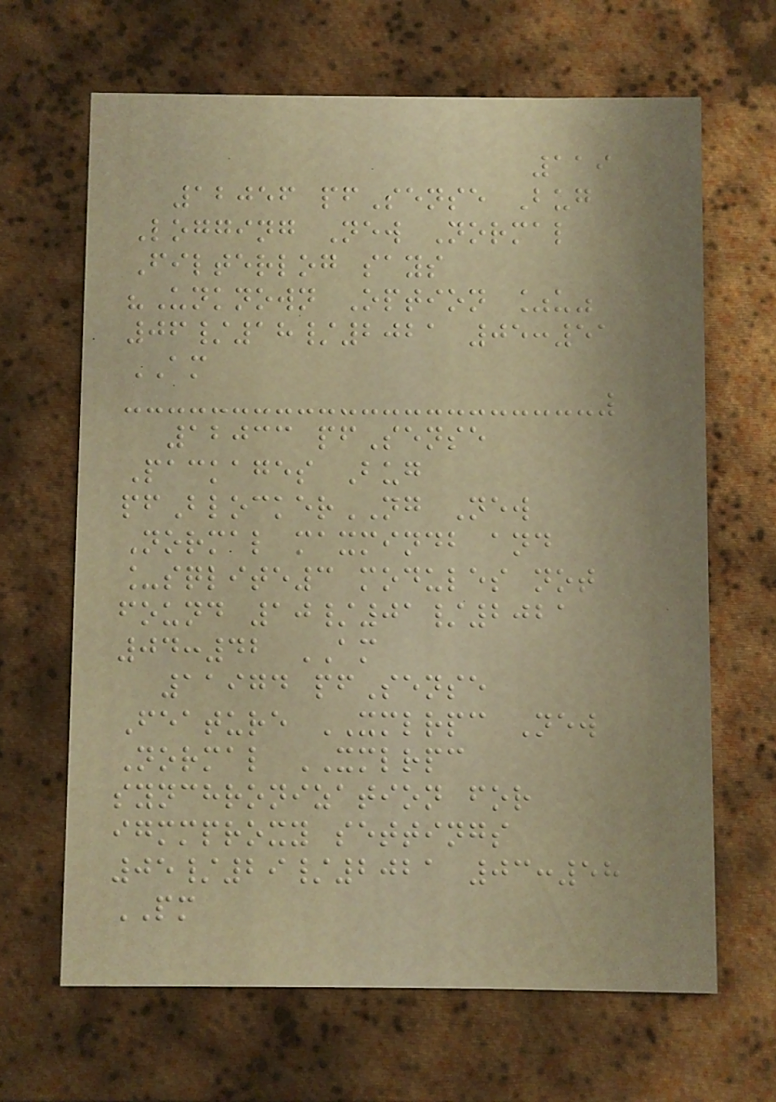119
12056 pfSense Bug
Logging New Normal
Filterlog says
"Unknown Option %u"
06/18/2021 05:51
AM
12033 pfSense
Packages Bug
pfBlockerNG New
Normal maxmindb and
_sqlite3 modules not
found 10/01/2021
04:42 AM
11974 pfSense
Feature XMLRPC New
Normal XMLRPC
synchronization for
igmmproxy settings
05/29/2021 03:58
PM
